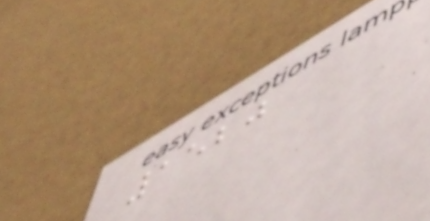1520
